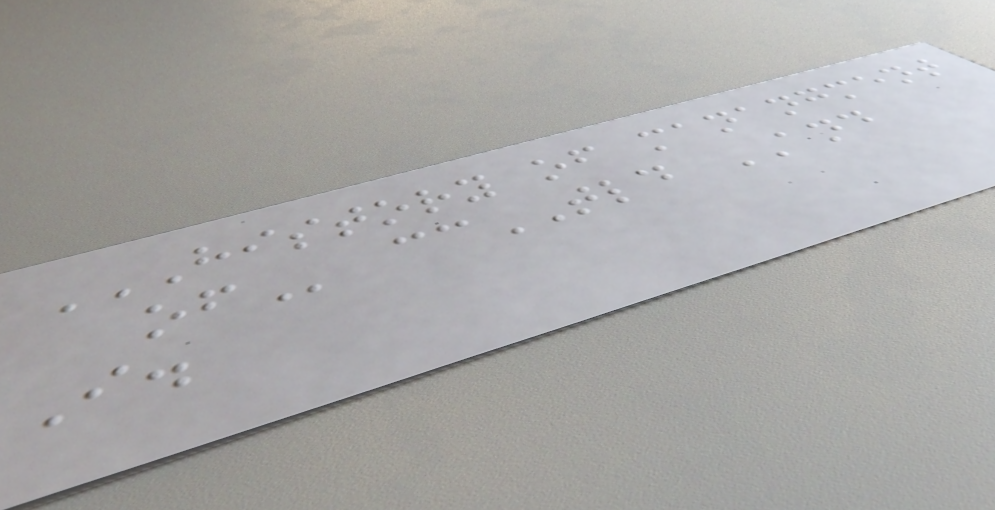HISTORY OF MANANGMENT
OF ccTLD AND
I.
